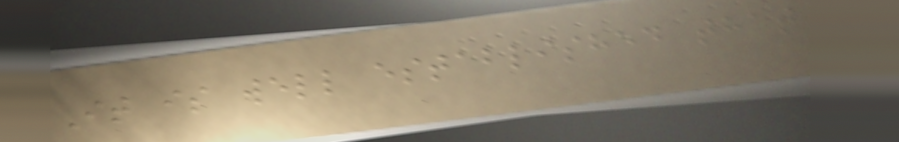It is well established that
